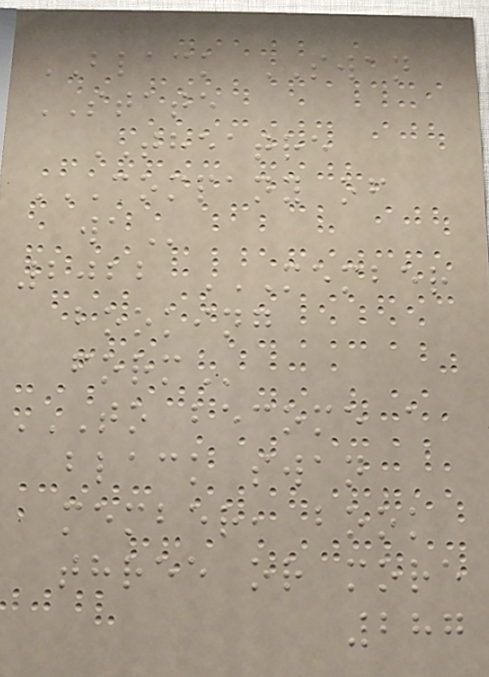BLACK SWAN
STATE
THEATRE
COMPANY OF
WA
2022 MEMBER
BOOKING
FORM
TO BECOME A
BLACK SWAN
MEMBER, BOOK
THREE OR MORE
287
